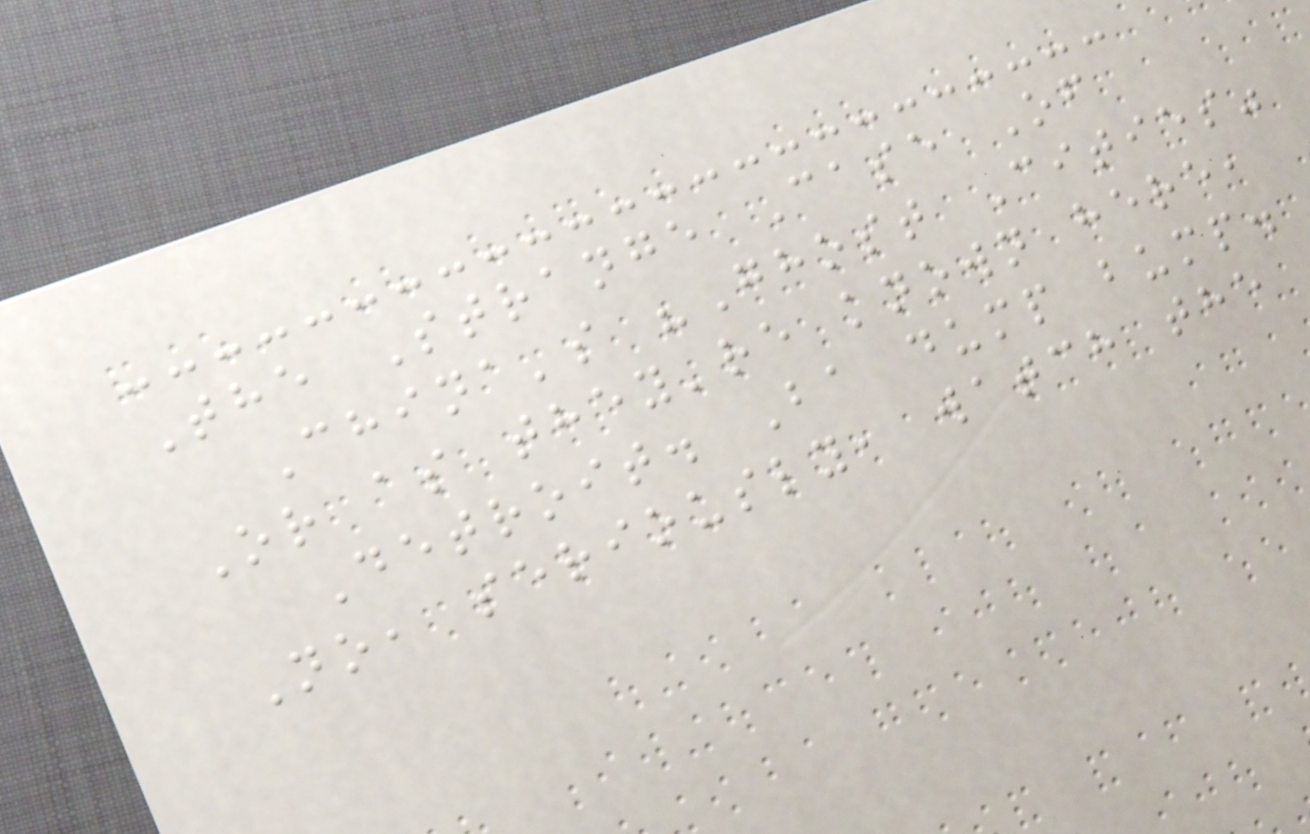The Strange Case Of
China's "Ghost Cities"
Or as they're known here,
Detroit. Ba dump bump.
No, seriously, watch the
